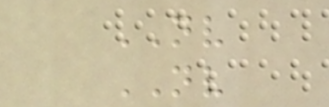NV
NV
